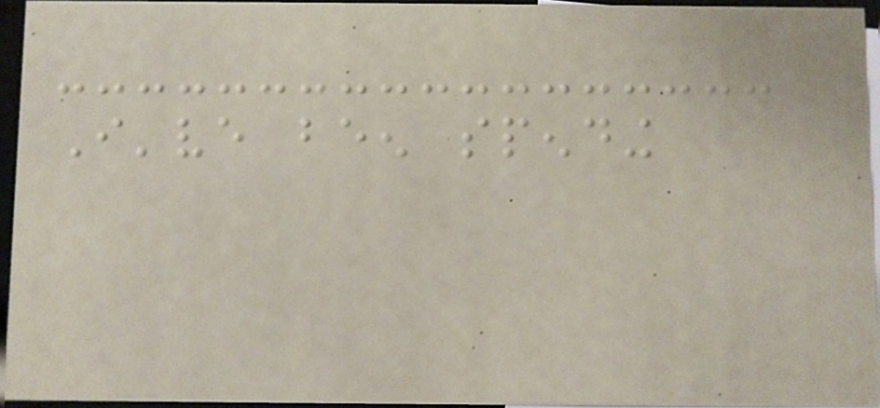I've been spending
